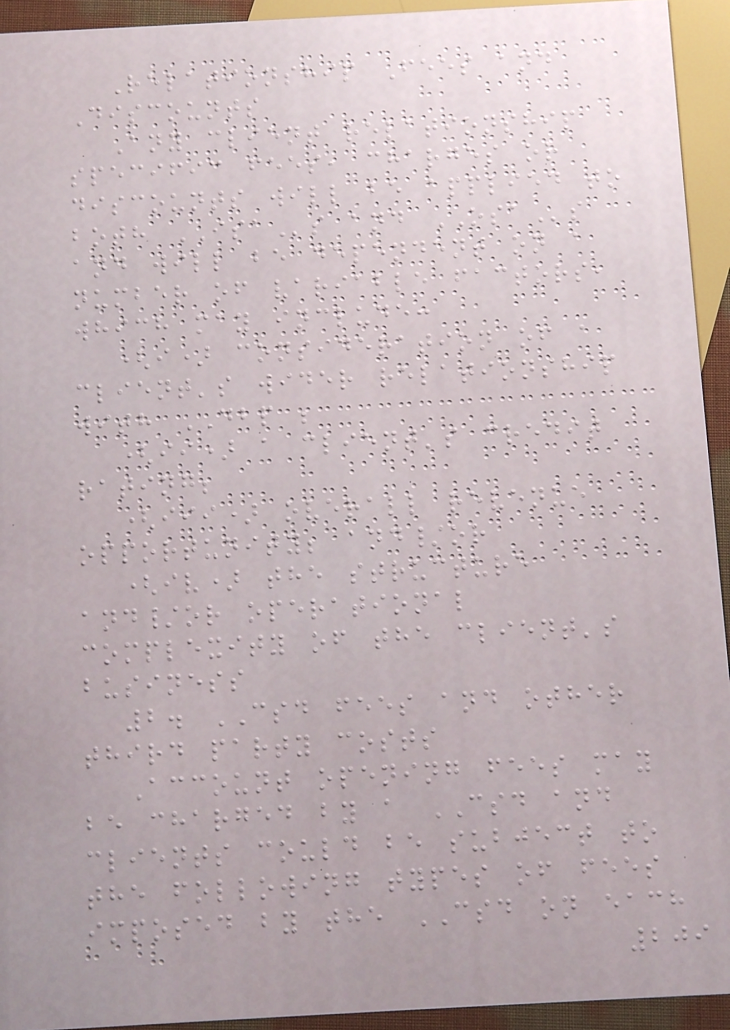Relationship Fees and
Discounts
Any client relationship
specific fees, charges or
discounts will be applied to
both ISAs and OSAs
and will be dependent on a
number of variable factors,
which may include:
(i) consideration of a
client's wider relationship
with DBP ;
(ii) a client's credit
rating;
(iii) overall revenue
opportunity; and/or
(iv) the structure
and/or operational
complexity of the client's
business
2. CSD fees and other
third party costs
Account opening fees may
be charged by a CSD and
clients could be subject to
the following types of fees
imposed by the CSD on each
209
